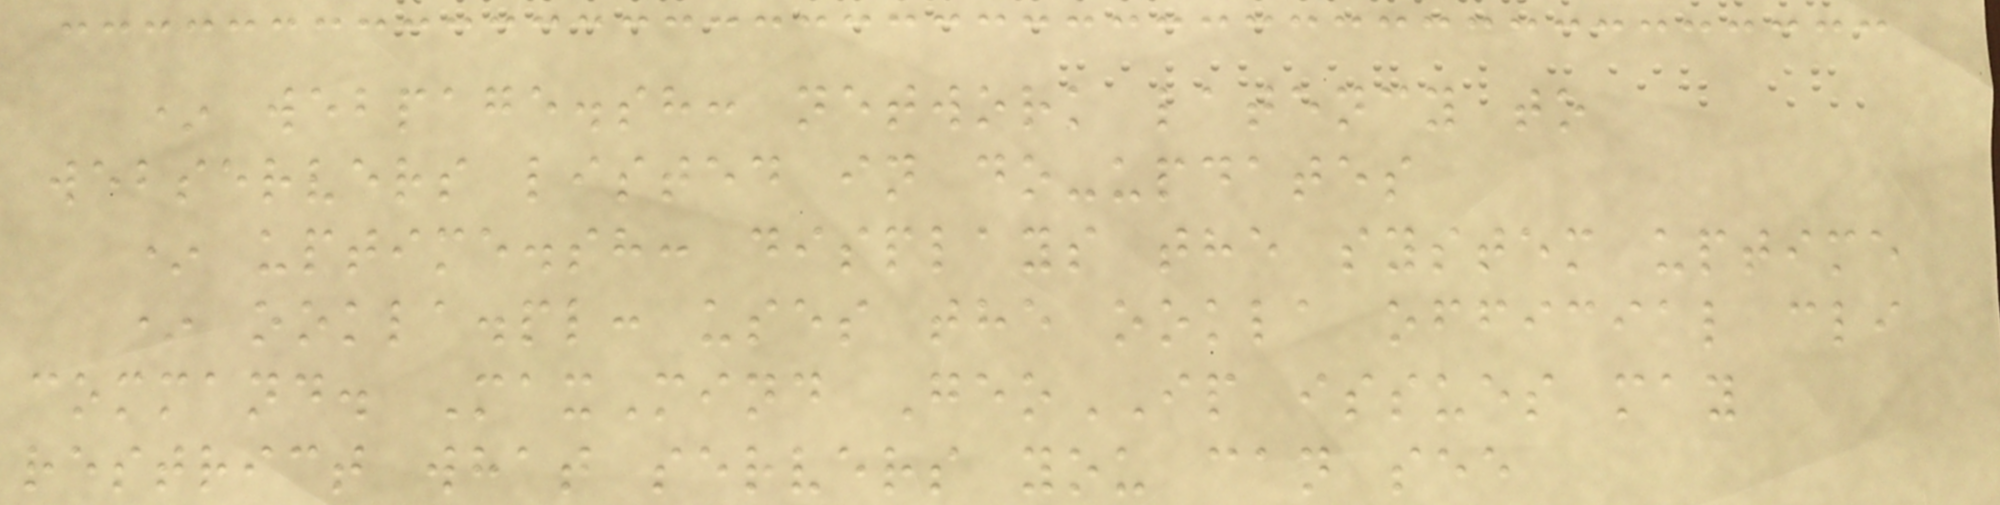* webpage.sh: network latency to
webservers listed in do-updates
* uptime.sh: displays the system uptime
* ookla.pl: uses the ookla official cli
command. MaxMind GeoIP issues may
restrict what servers you can see
